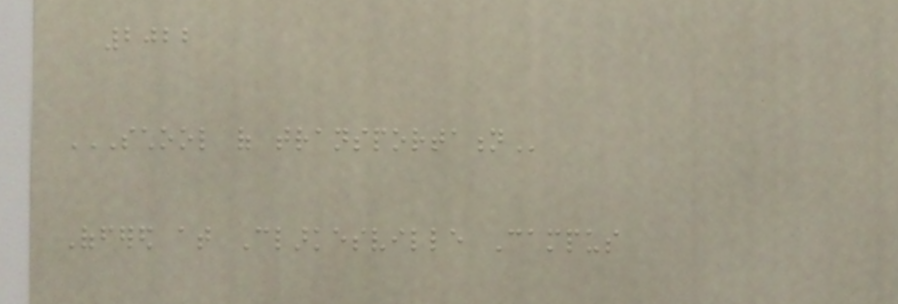2022
SCHOOL OF TRANSPORTATION
Offered at Clarkesville Campus
